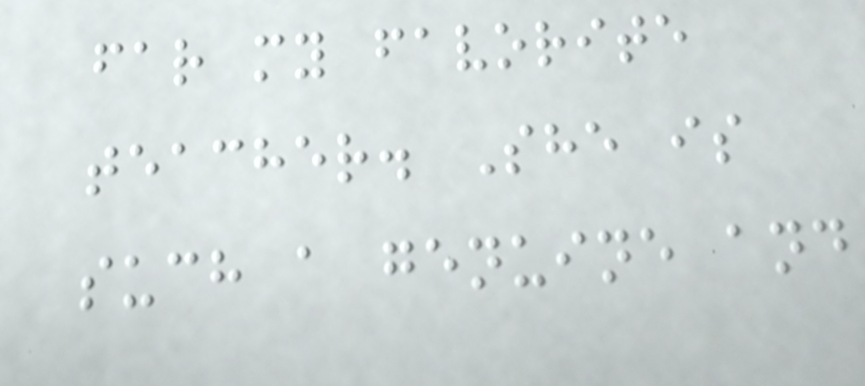far my favorite
teacher. She is
such a genuine and
